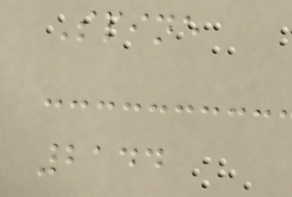Spine
2144
